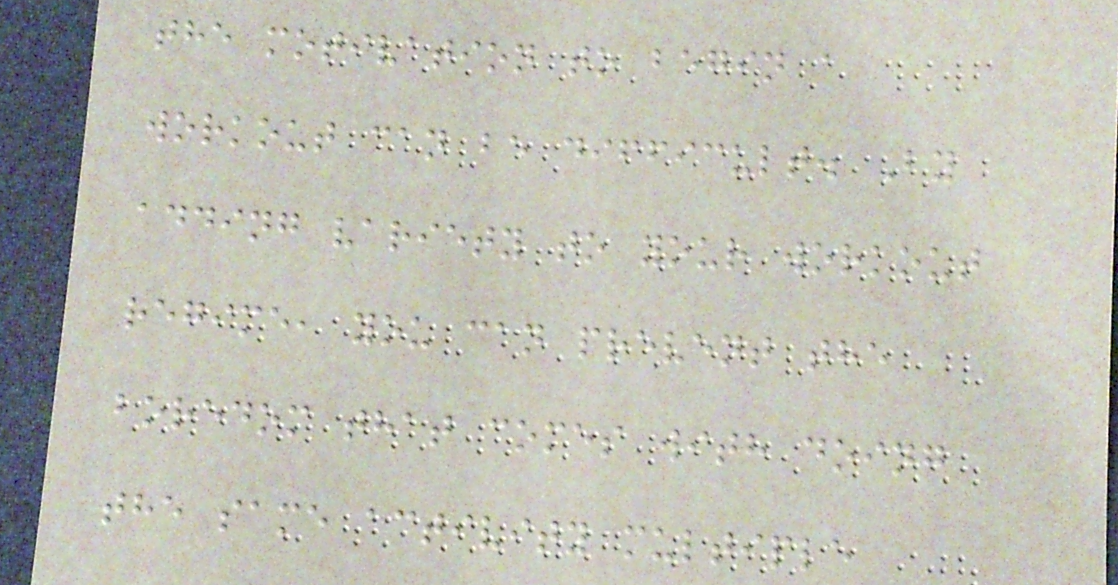the motivation to begin a
workout can be difficult. By
adding variety to your workout
regime, you can prevent the
boredom that comes with doing
the same activity multiple
